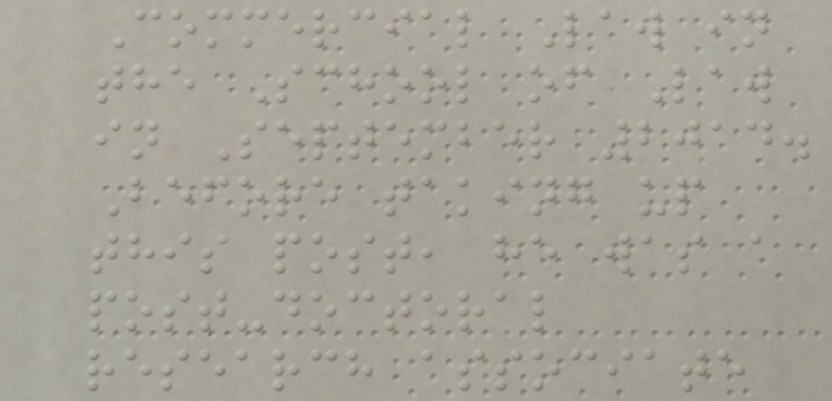Commercial Law in
the School of Law
in September 2014.
Before taking up
this post, he was a
post-doctoral
research associate
